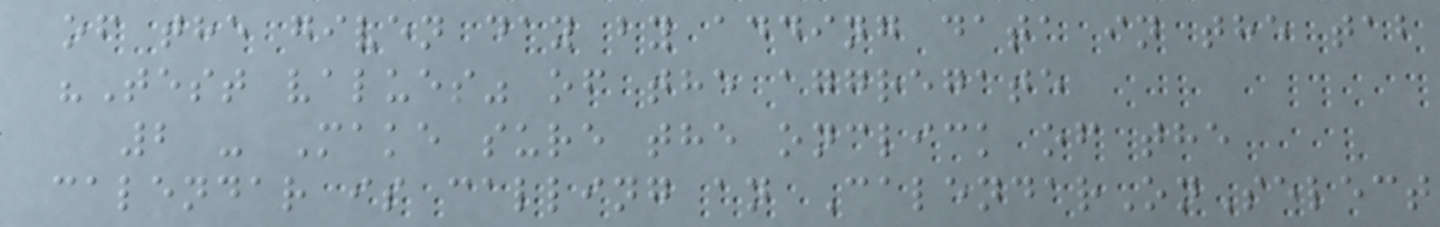of the given day by adding data in the tab
"Test values" of the aggregate
2 - Make sure the onclick of the
calendar is calling an CalendarOnSelect
